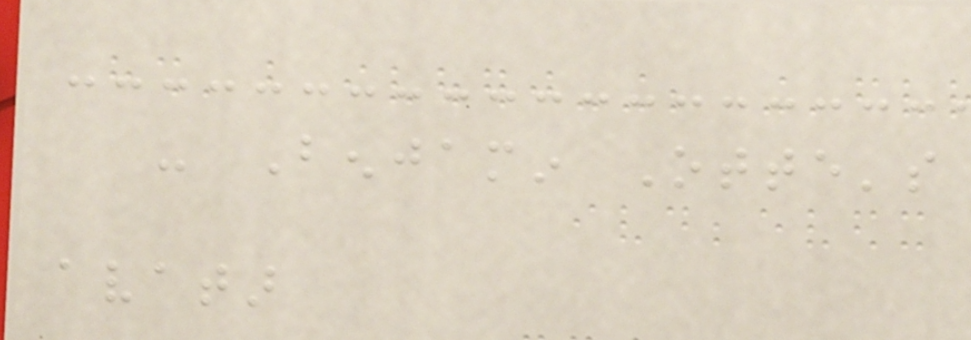- Benjamin Otte's
avatar
